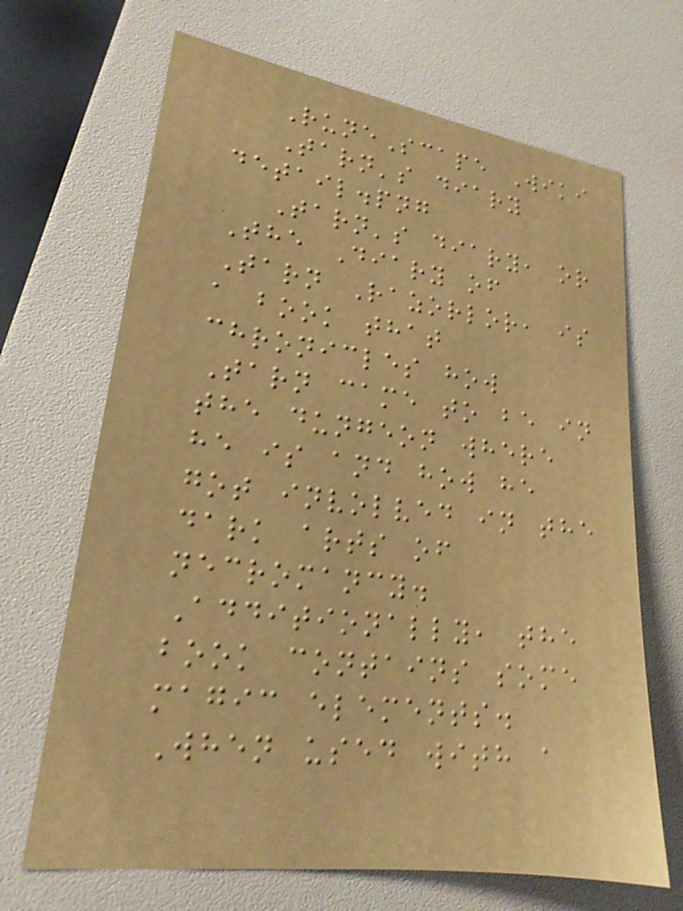RuneScape Wiki
Tarn's diary
detail.png
Tarn's diary, or
The Diary of
Tarn Razorlor, is
a book that
chronicles how
Tarn came to be in
the dungeon where
he is and how he
got involved in the
dark arts of
necromancy.
Additionally, the
book contains some
magic elements.
When used with a
